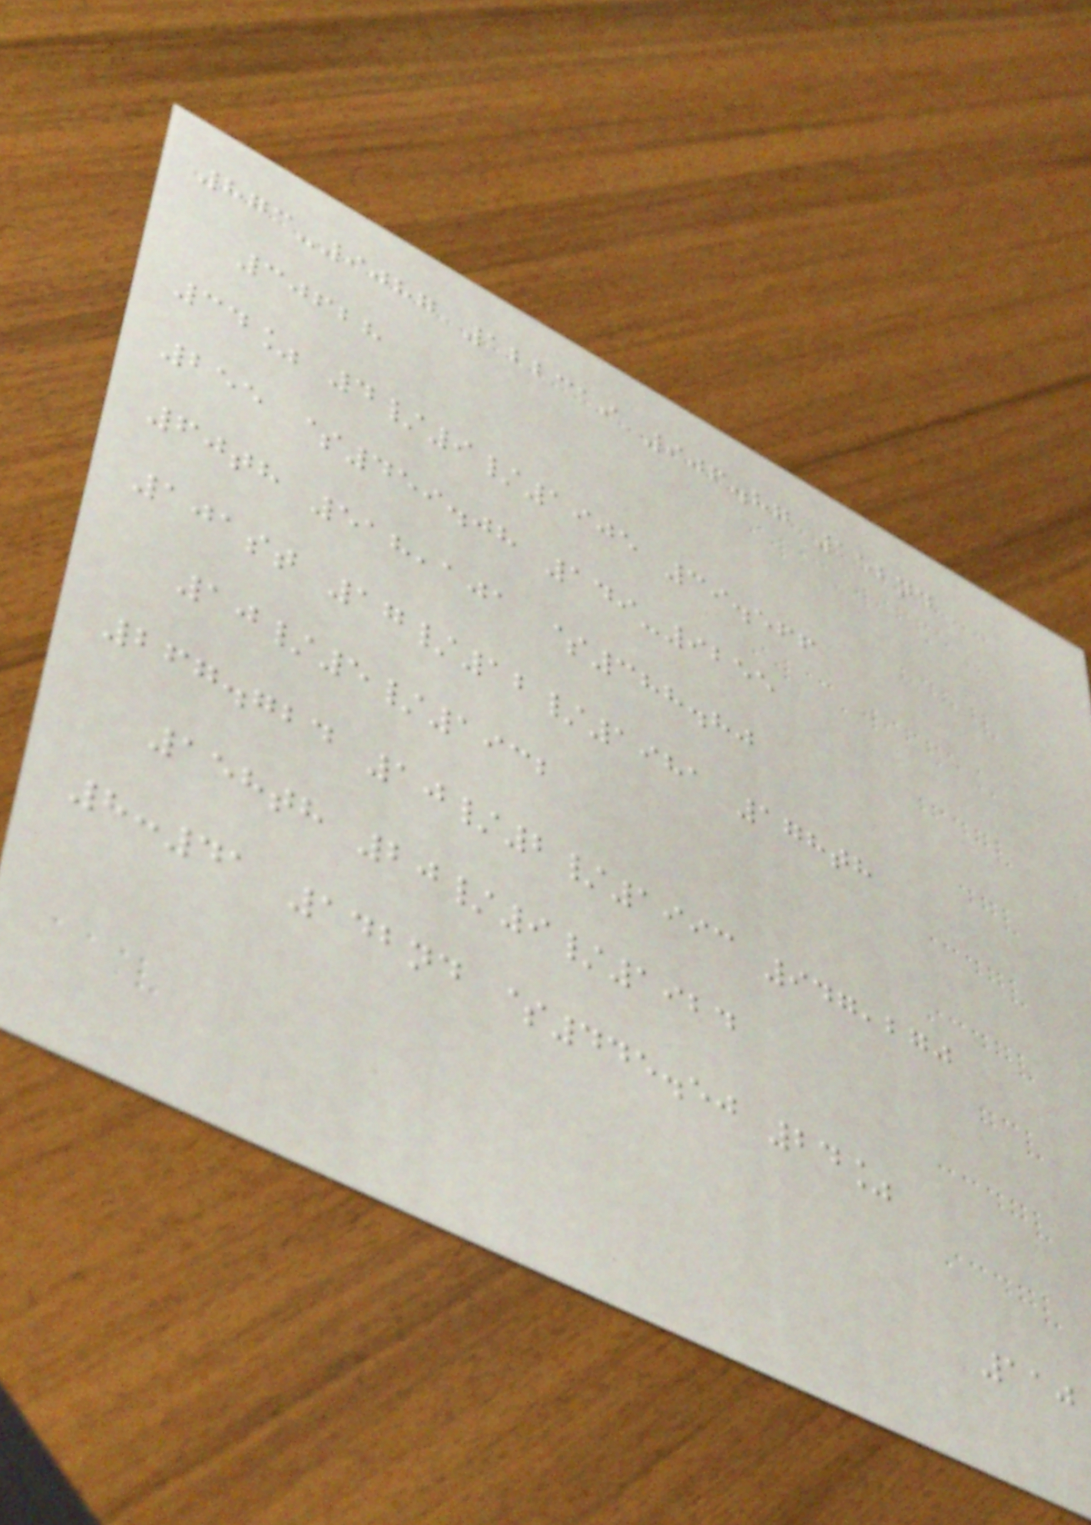873-9087 122319 906.87 152nd
30628
34% 4/9/1905 39.566
255 $459.08 149-9255
60th 518,101 $388.80
101st 17/12/1981 178th
10/5/1932
267.724 10/2/1993 947,270
158th 20/9/1924
8:41 142nd $445.50 24%
110
